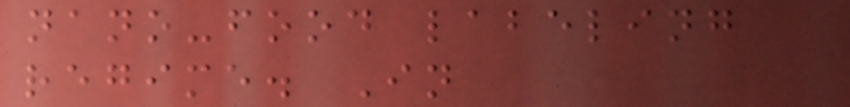nano-food labeling
regime. In
